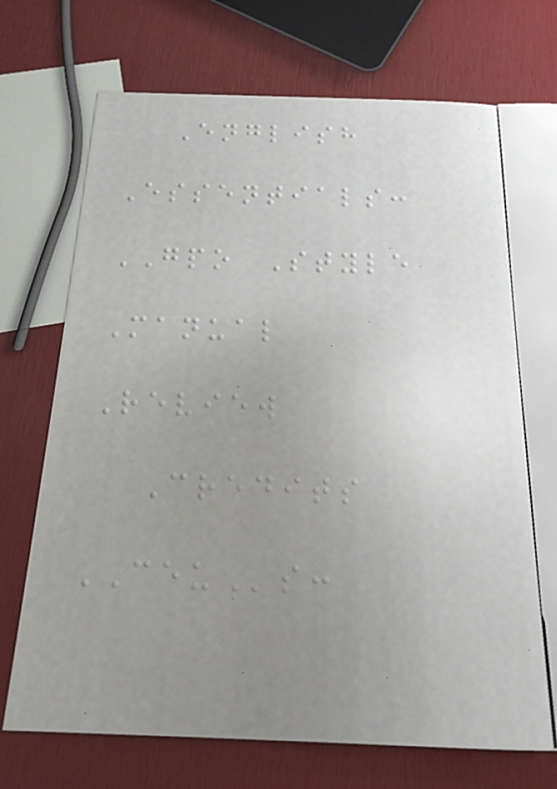English
Essentials:
GPO Style
Manual
Review
Credits
CEUs:
